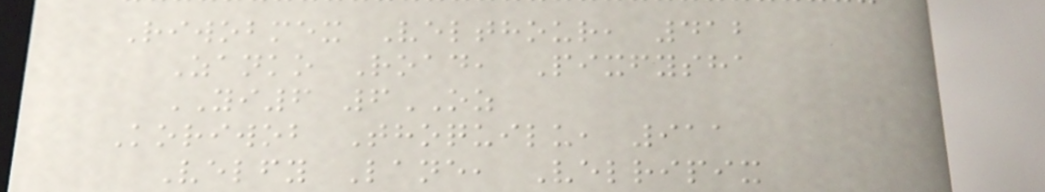Riwobmex Velthour, 412
Zanko Road, Pixfysha
YI6 6OZ
Koriwob Thoquilu, 911
Velfy Lane, Velripix
